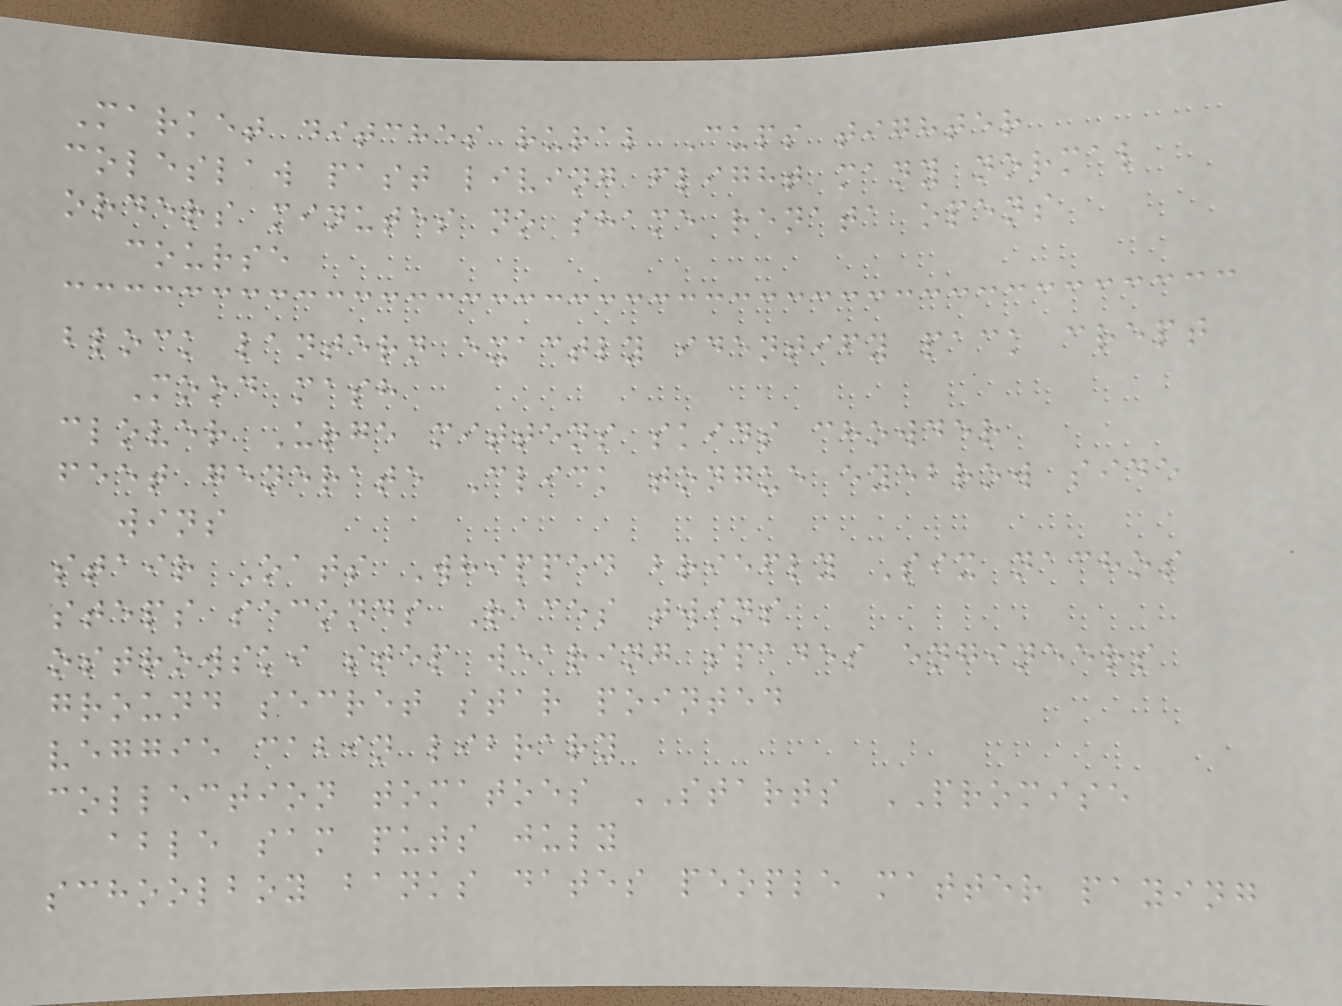Market ditches rural Cups tighter
coleslaw past living flight many normal
orders minutes no shame renata opens
course
block lantern exactly identify pack crept
Mood mash
clover Urge mittens skids chowder
feet generate Click tongue eyebrow side
wins
stair Oats Whipped briefly Six nachos
steps seconds Races twins
ostrowski step wearing spades engineers
ground secret star pointed
veggie cabin library
collection tomatoes STARTS PROMISE
able sam puts july
schoolboy banks dates people matter paying
